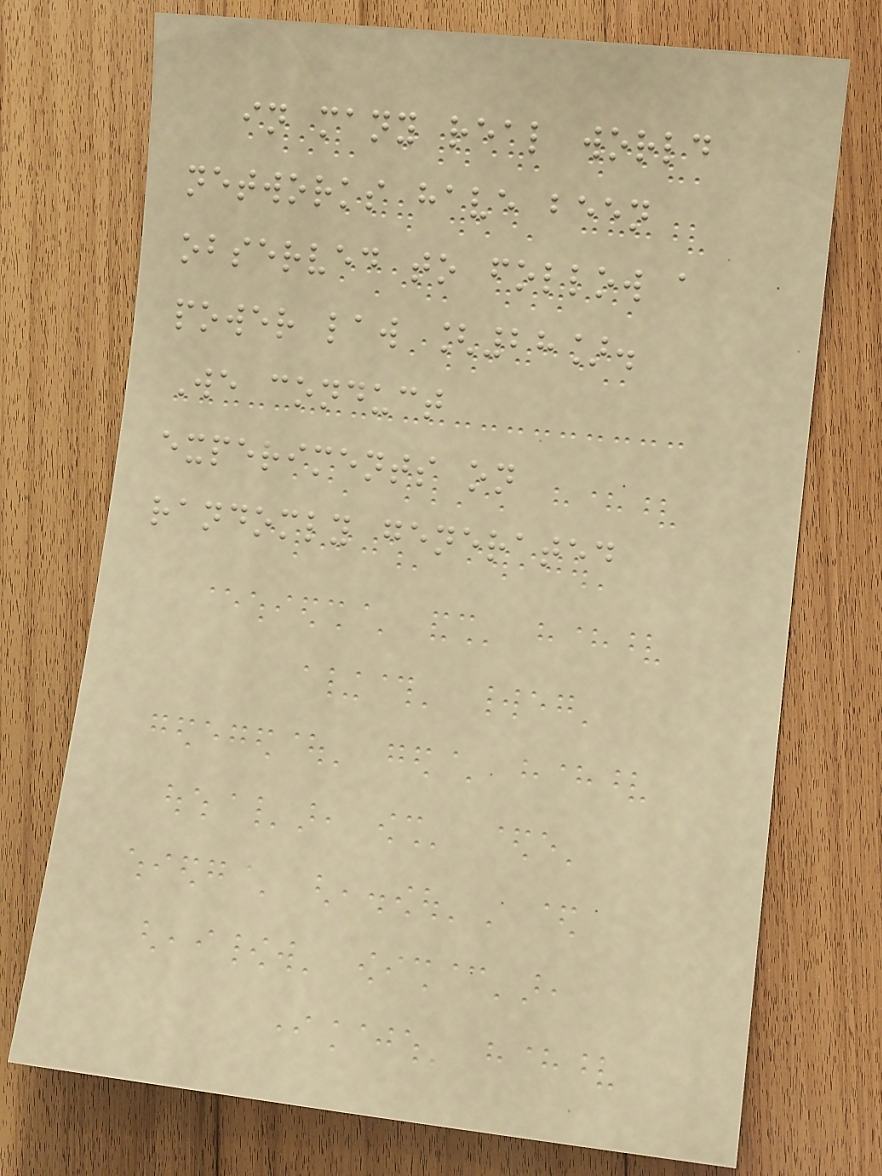in many real world
networks have been
observed to follow a
power law [28].
We conduct
experiments on
randomly generated
